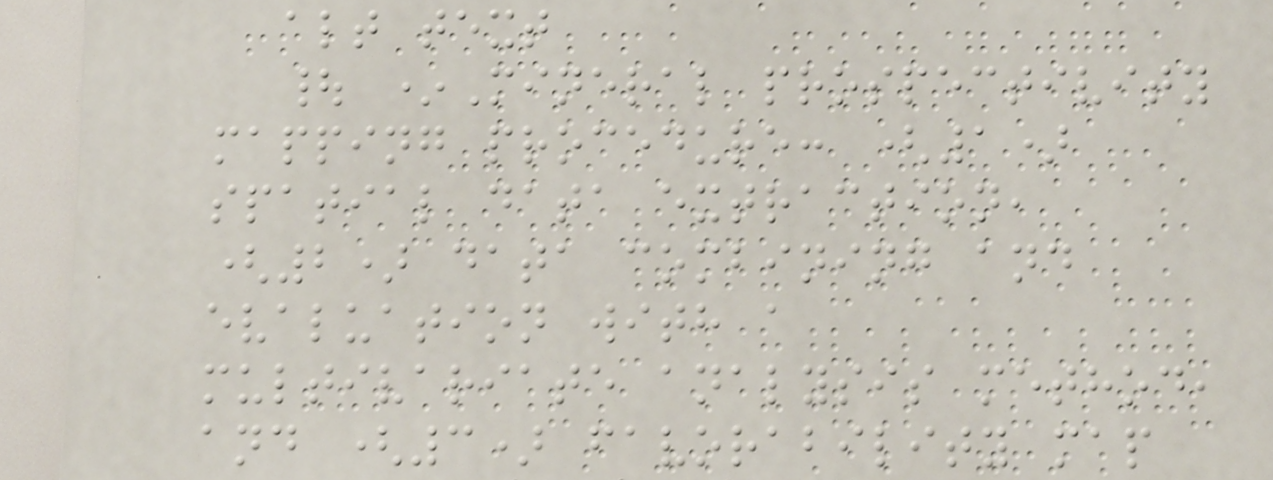alt text
| *Mineral prospectivity
mapping procedure: (1)
spatial data extraction,
(2) data combining and
evaluation with a
multivariate analysis method,
and (3) favorability map
